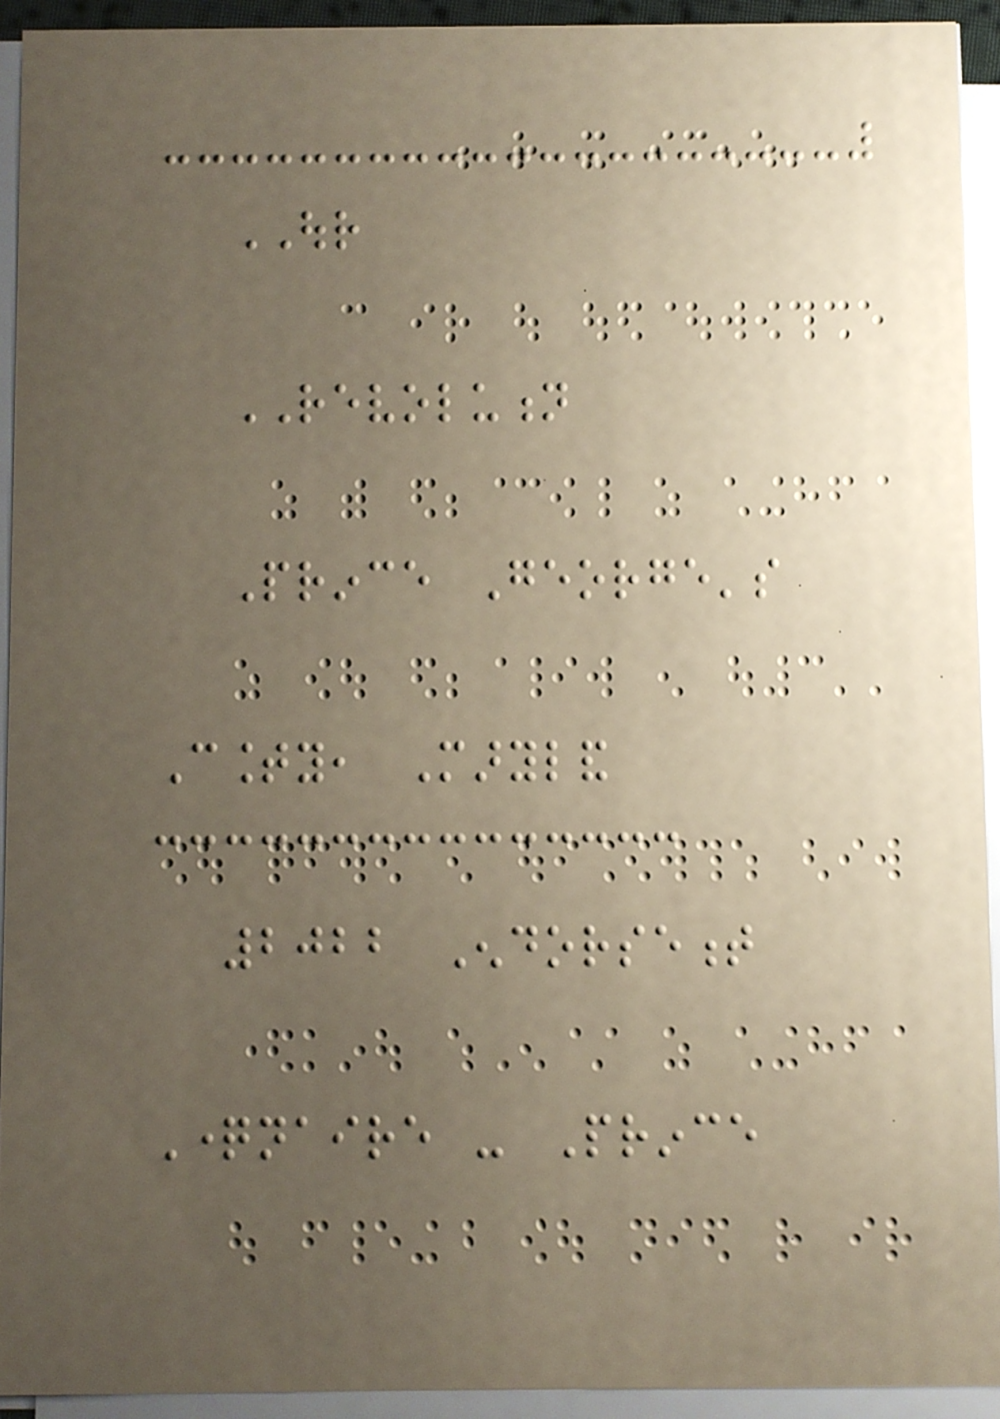OUR
REVOLUTION
Prince George's
County, Maryland
2022 Endorsement
Questionnaire - Prince
